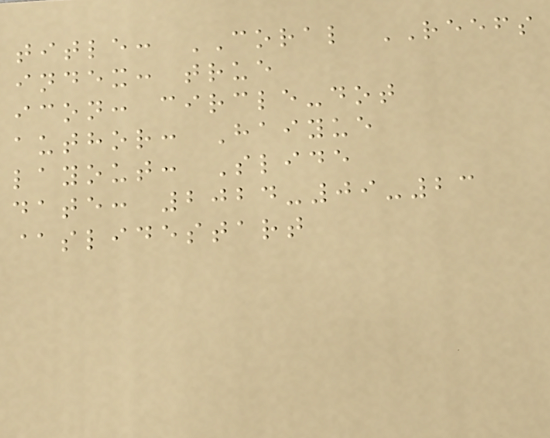title: CORAL REEFS
index: true
icon: circle-dot
author: Haiyue
layout: Slide
date: 2024-09-23
@slidestart
